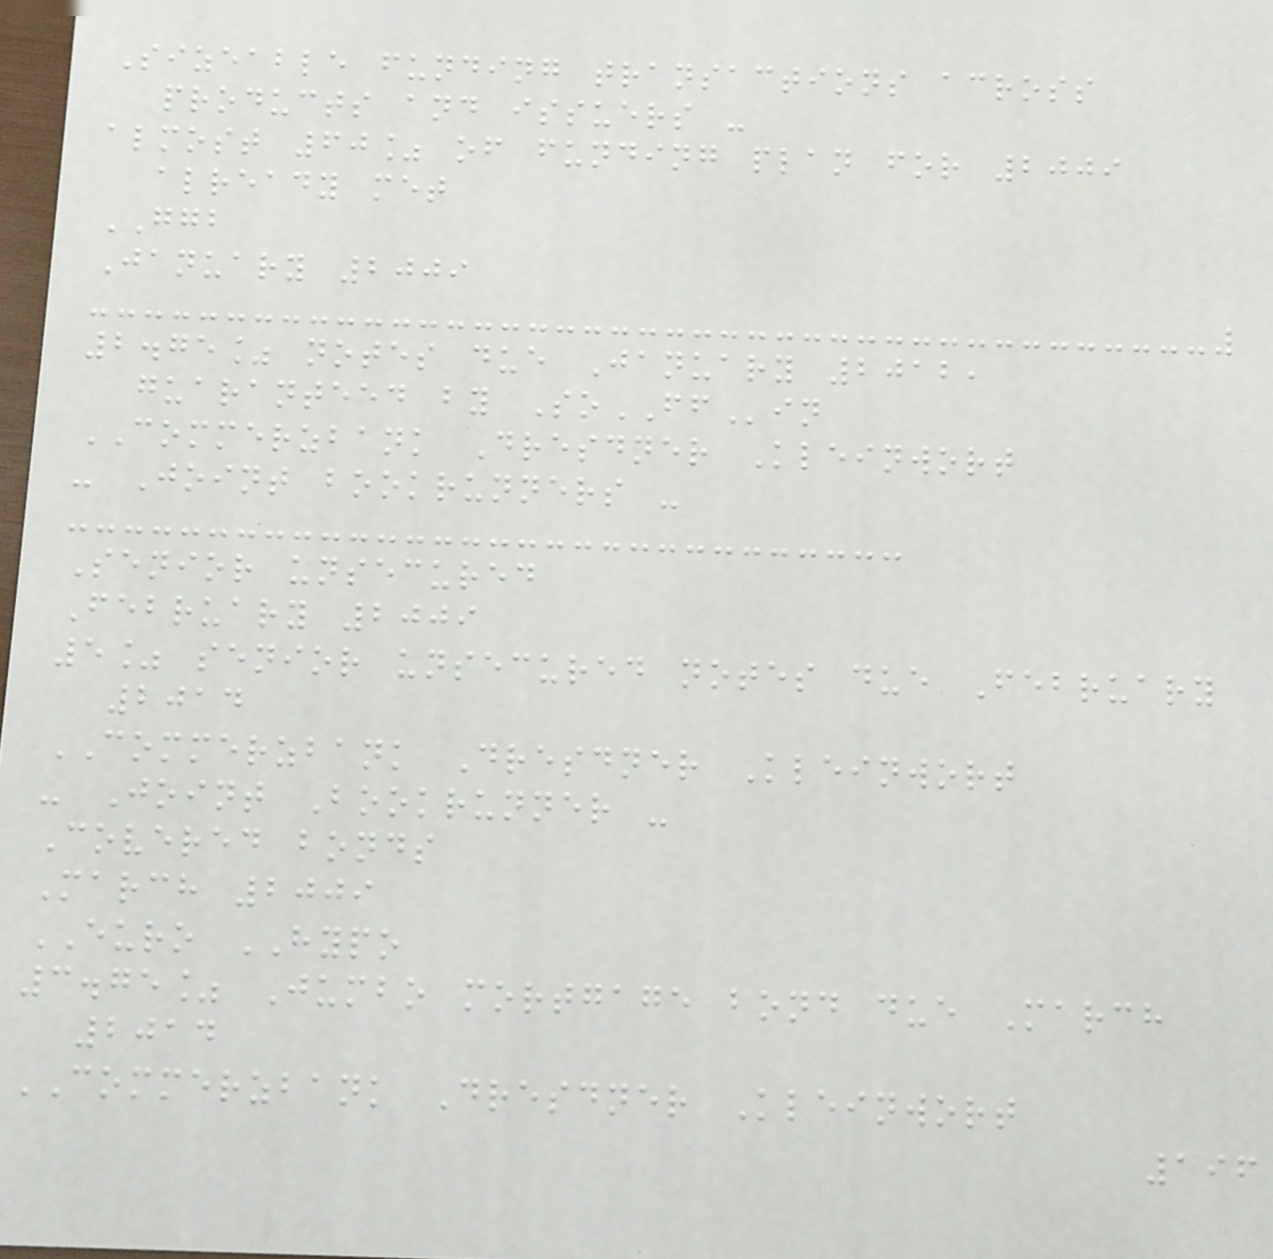Sizeable funding transactions across
products and issuers -
almost 60% of funding plan for 2009
already met
GGB
January 2009
2.75% notes due January 2012,
guaranteed by SoFFin
COMMERZBANK Dresdner Kleinwort
- Joint bookrunners -
Senior unsecured
February 2009
5% senior unsecured notes due February
2014
COMMERZBANK Dresdner Kleinwort
- Joint Bookrunner -
Covered bonds
March 2009
EURO HYPO
3.75% Jumbo mortgage bond due March
2014
COMMERZBANK Dresdner Kleinwort
196
